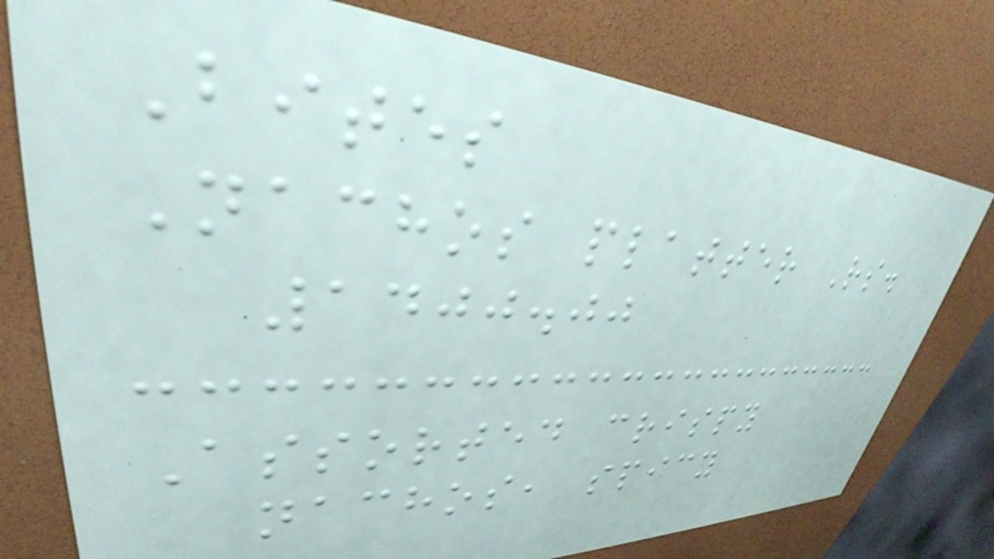Bites
Nachos platter Rs.
1400.00
Assorted crispy
nachos, spicy
